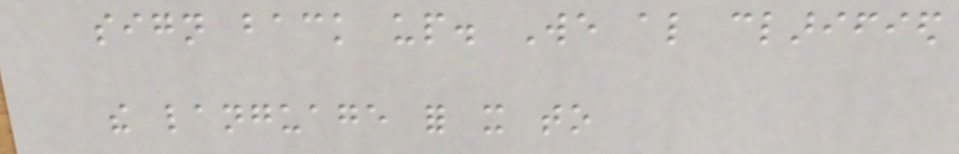sign back up. We also clarified
the language for it to
